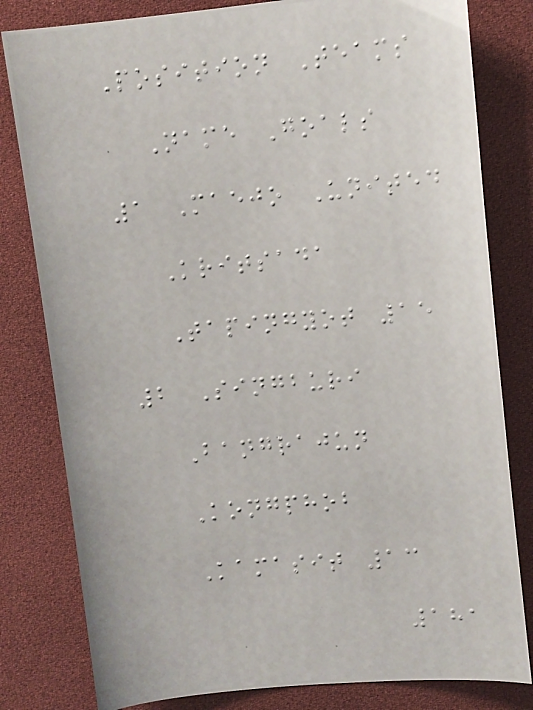Position Teams
Name Goals
1 Maejo United
Kritsada
Tapingyot 15
2 Singburi
Bangrajun
Kongphob
Kamasit 13
181
